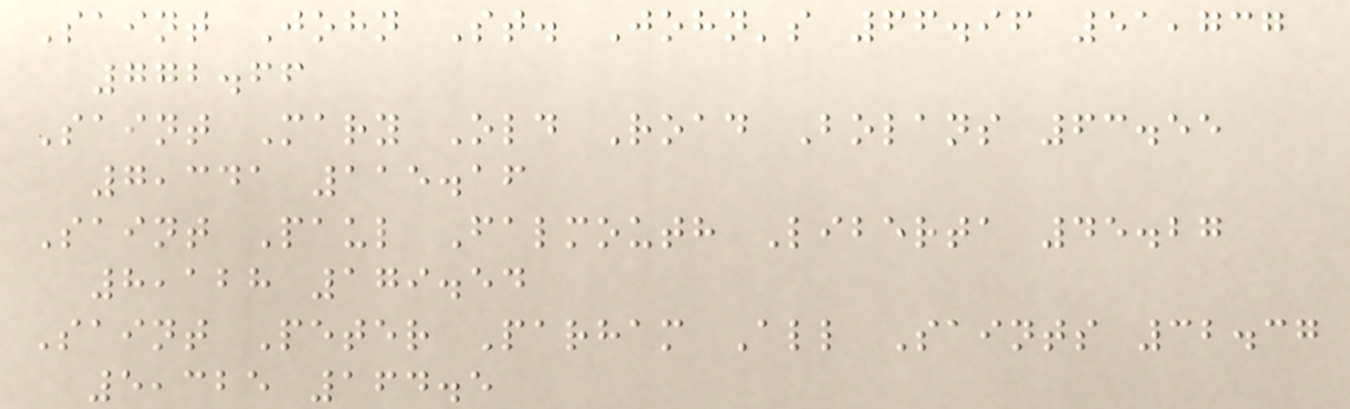Saint John St. John's 66.96 51,737
772.66
Saint Mary Old Road Bolans 63.55
7,341 115.16
Saint Paul Falmouth Liberta 45.27
8,128 179.54
Saint Peter Parham All Saints 32.37
5,325 164.5
